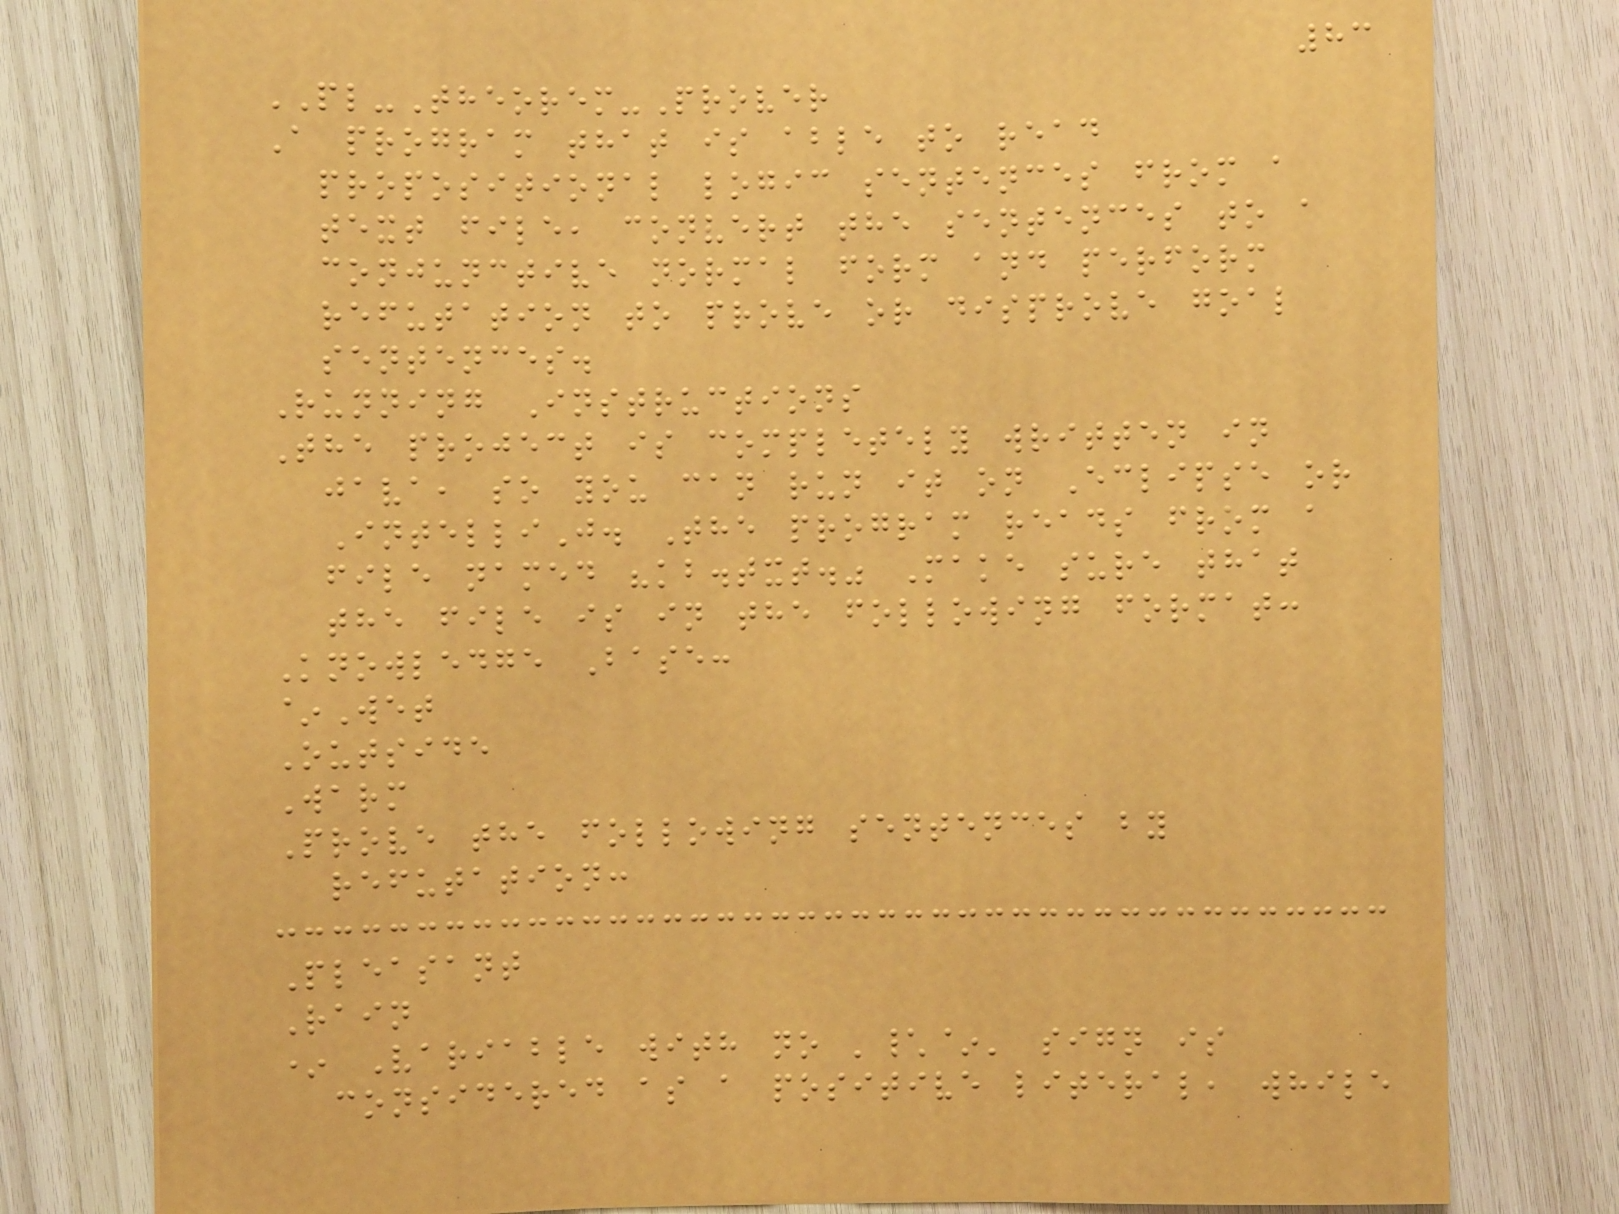83
PL-Theorem-Prover
A program that is able to read
propositional logic sentences from a
text file, convert the sentences to a
conjunctive normal form and perform
refutation to prove or disprove goal
sentences.
Running Instructions
The project is completely written in
java, so you can run it on Eclipse or
IntelliJ. The program reads from a
file named "kb.txt." Make sure that
the file is in the following format:
Knowledge Base:
~Wet
Outside
Warm
Prove the following sentences by
refutation:
Pleasant
Rain
* Variable with no '\~' sign is
considered as a positive literal, while
